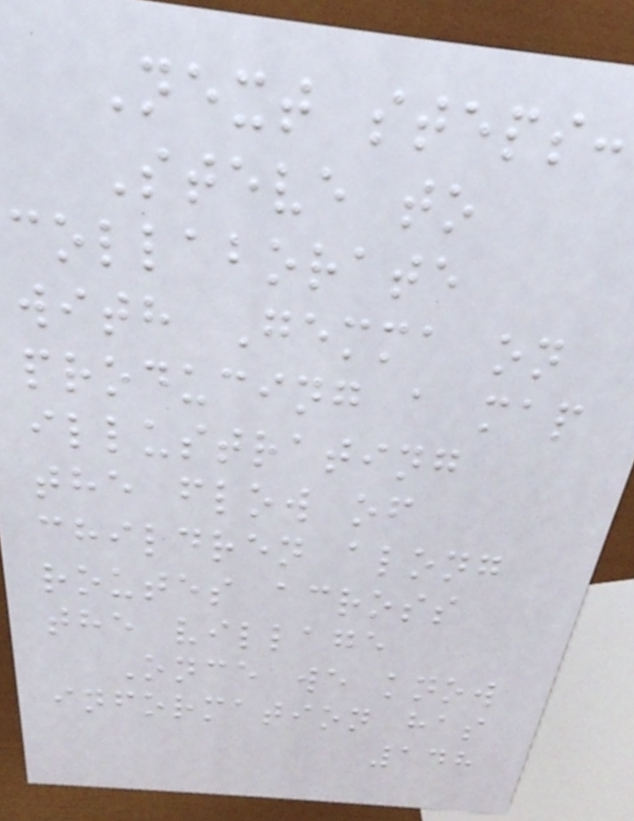Next steps:
Steve to
collaborate
with Gemma on
producing a map
illustrating
the flow of
children along
routes across
the village
Once we know
information has
148
